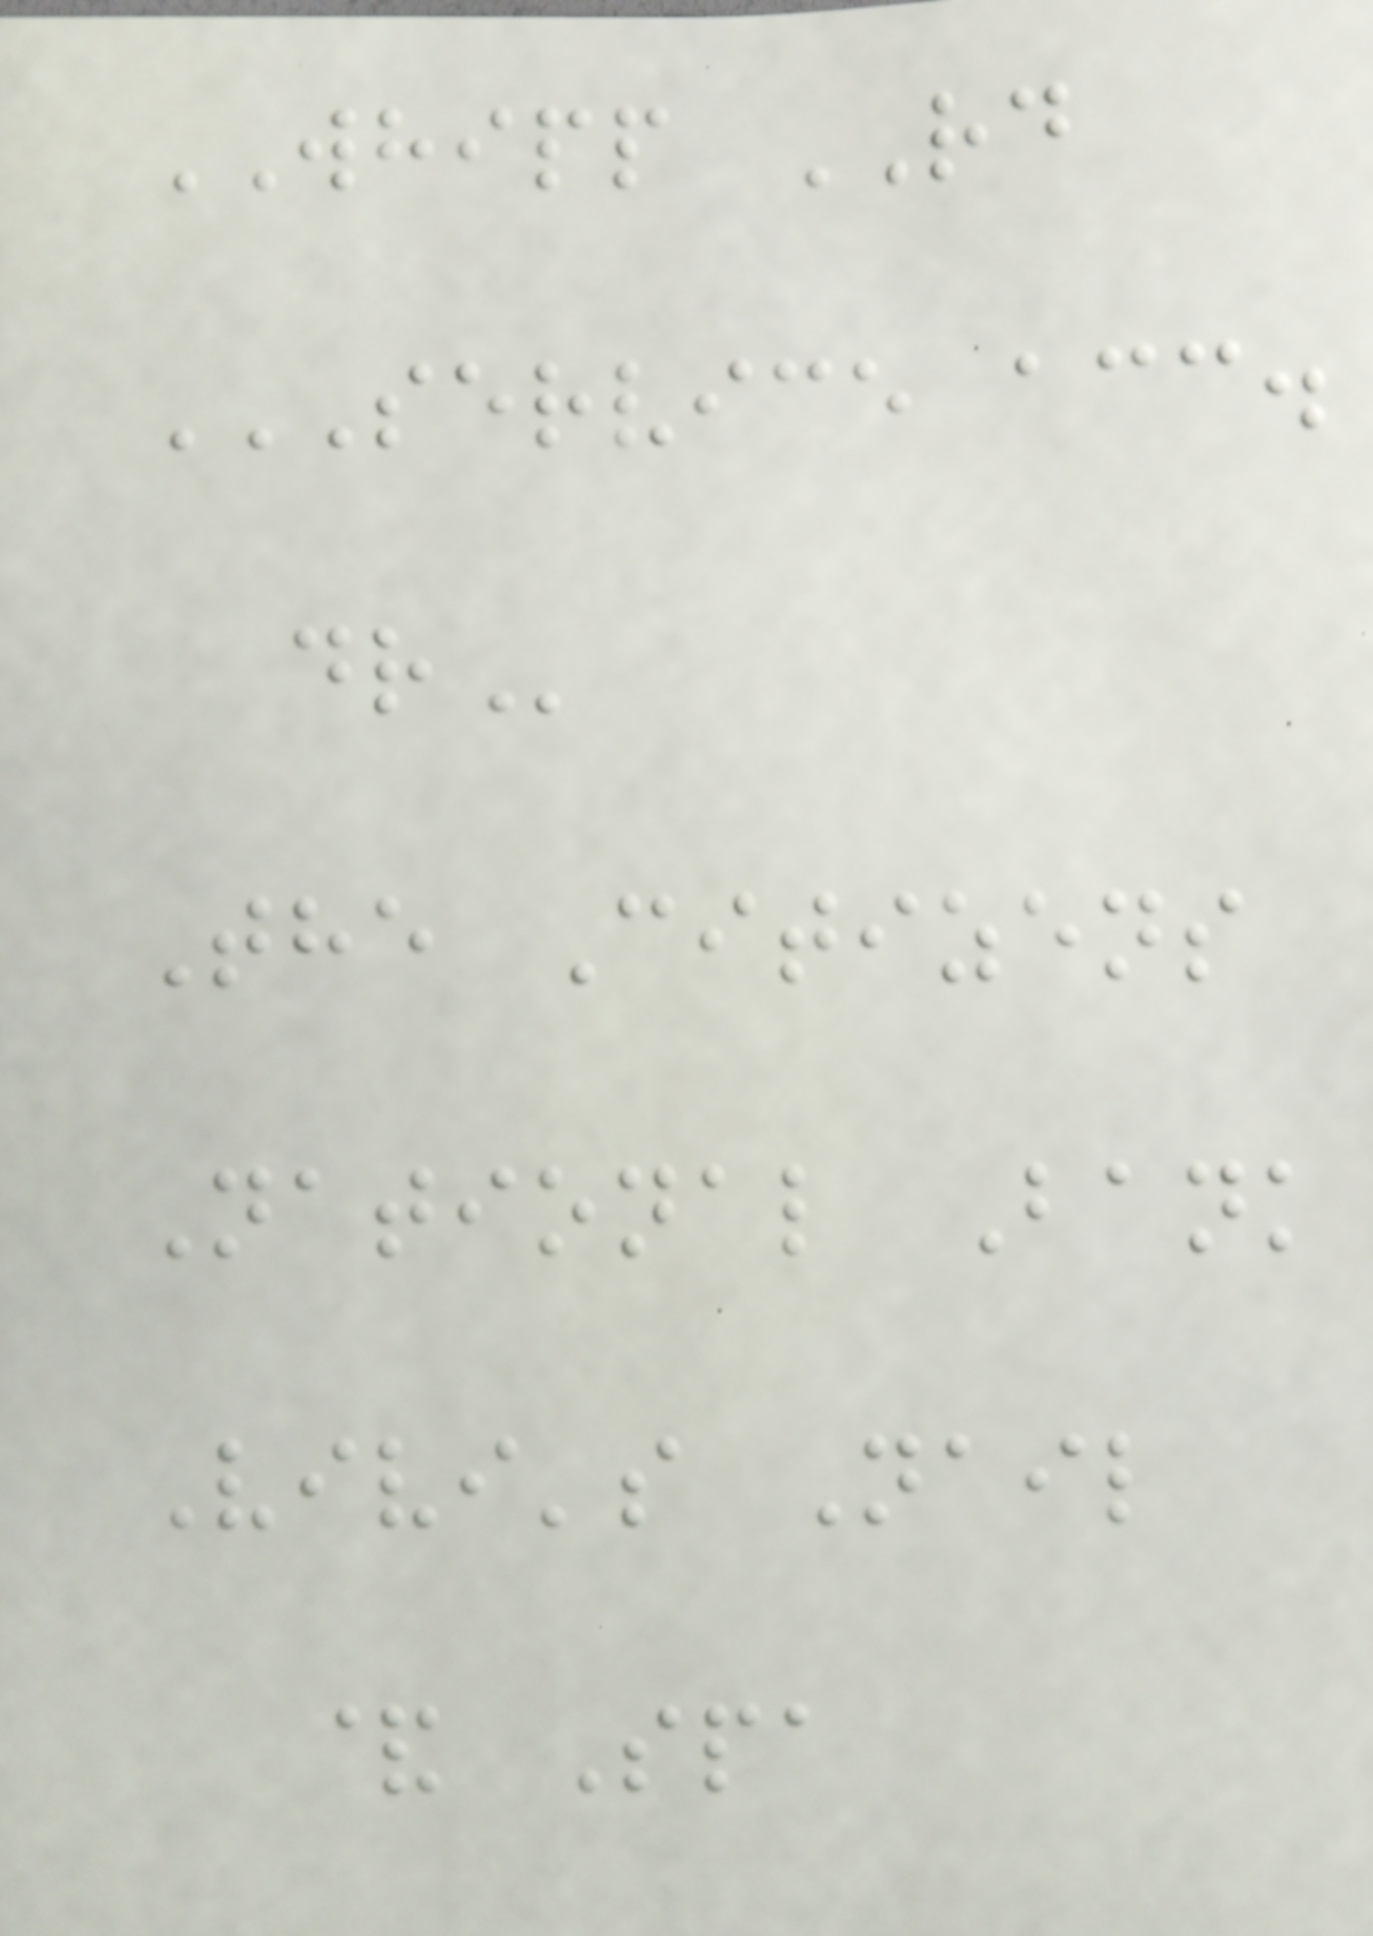WHIPP RD
SERVICE ACC.
DR
The Citizens
National Bank
Vivi's Nail
& Spa
